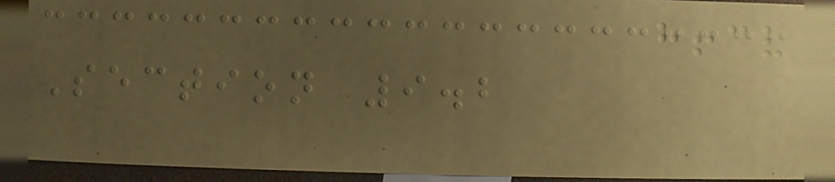Section 9.2
